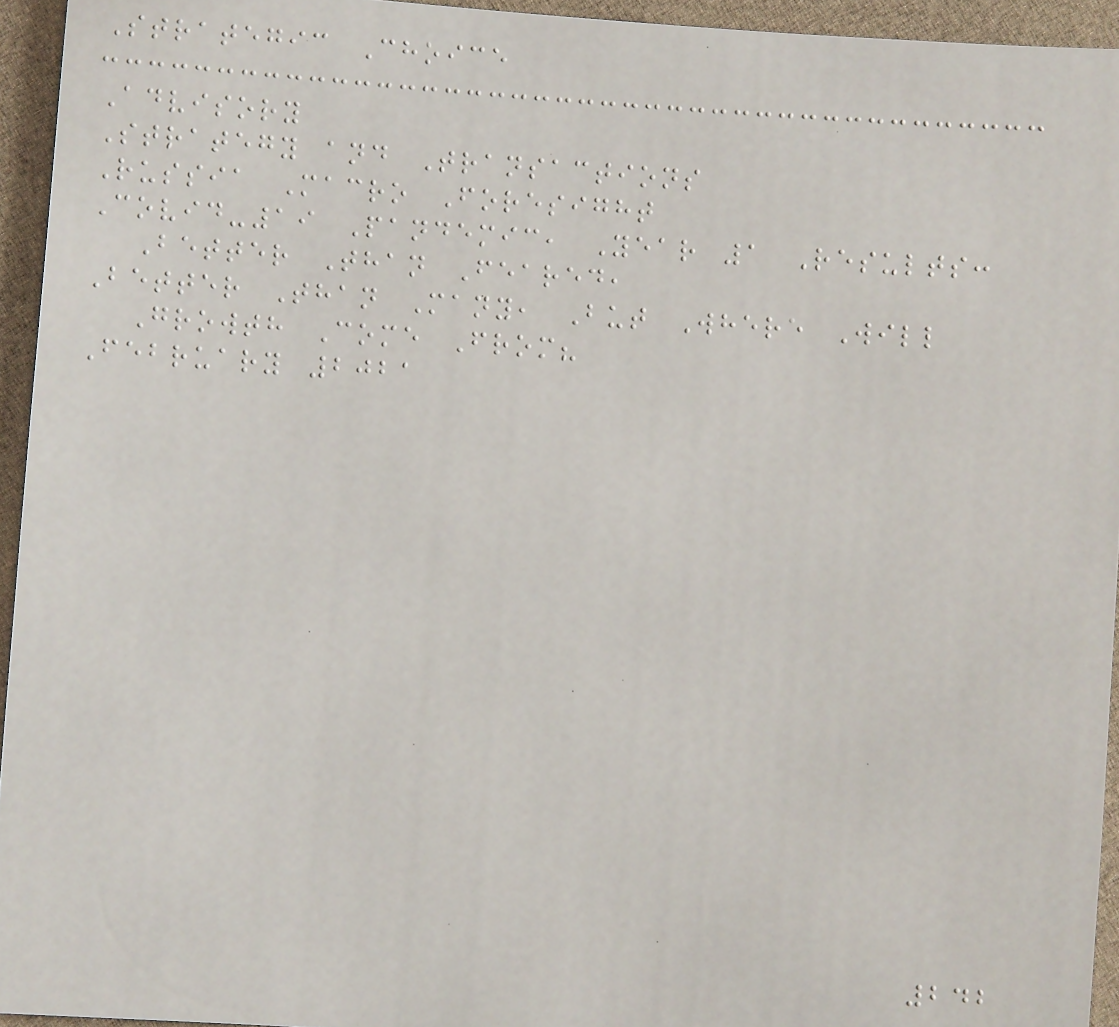Strategic Choice
Advisory
Strategy and Transactions
Russia Macro Foresight
Covid-19 Pandemic, Year 1 Results:
Better Than Feared,
Better Than Many, But Where Will
Growth Come From?
February 2021
242
